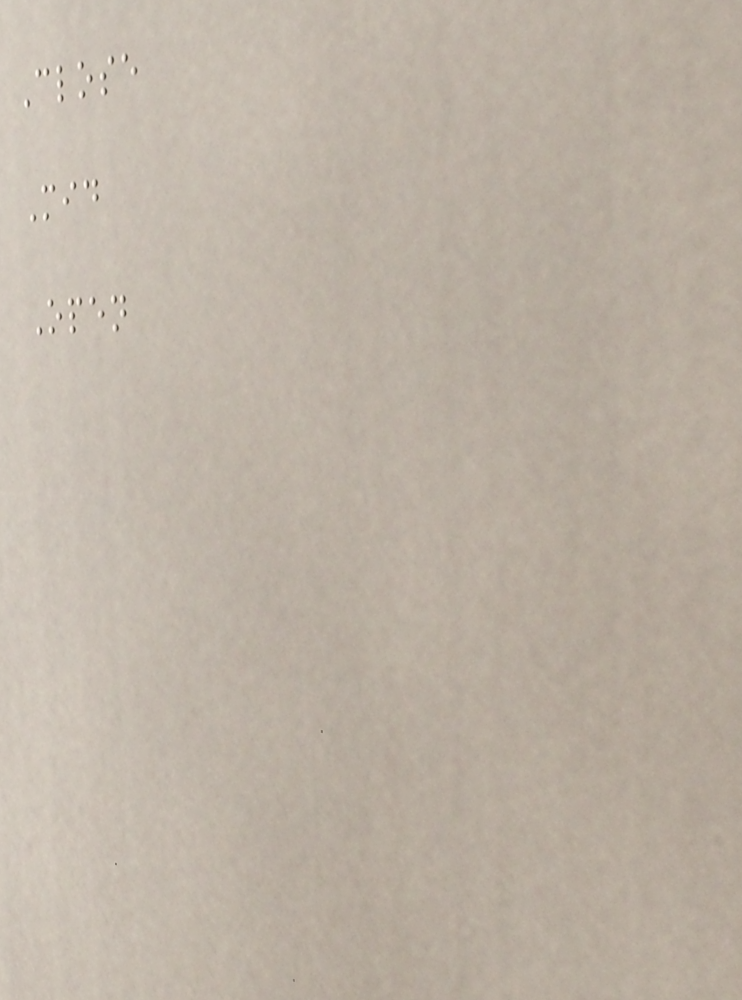Close
Mid
Open
